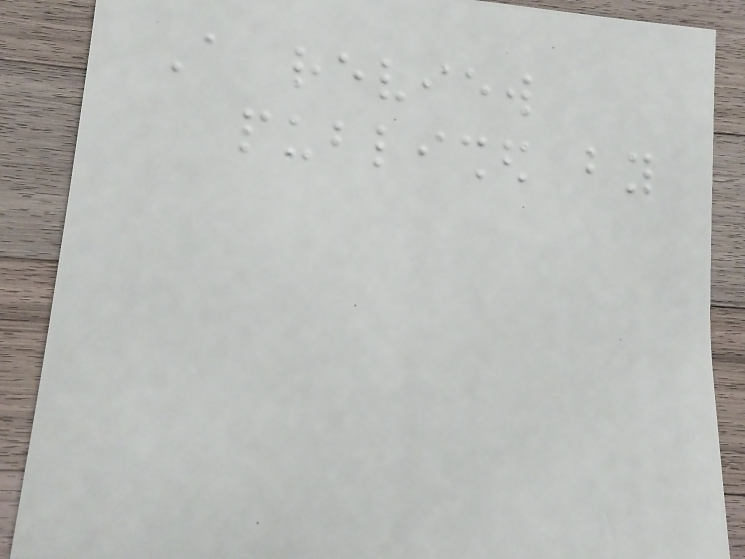A review
published by
